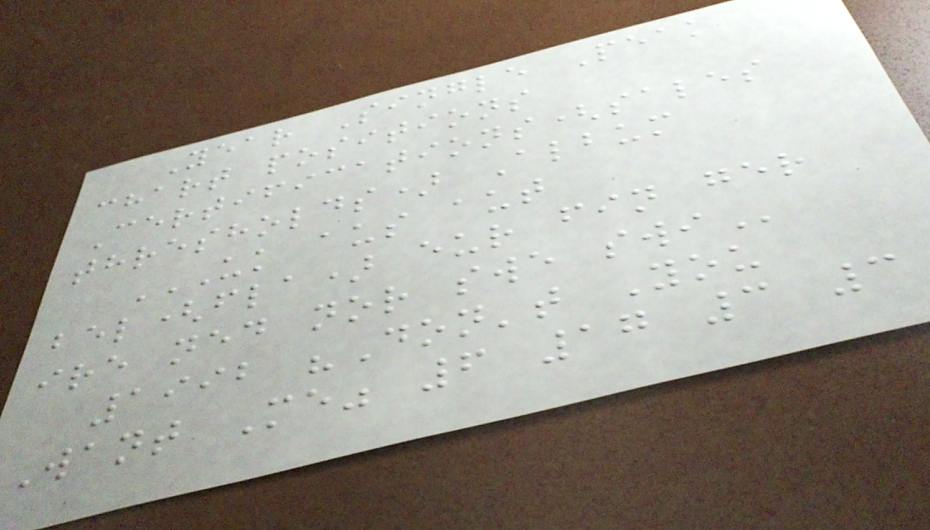Year Single Peak
chart positions
Certifications(sales
thresholds) Album
UK AUS AUT
BEL(FLA) EUR FIN GER
IRE NED NOR SWE SWI
1992 "Don't You
Want Me" 6 17 3 3
